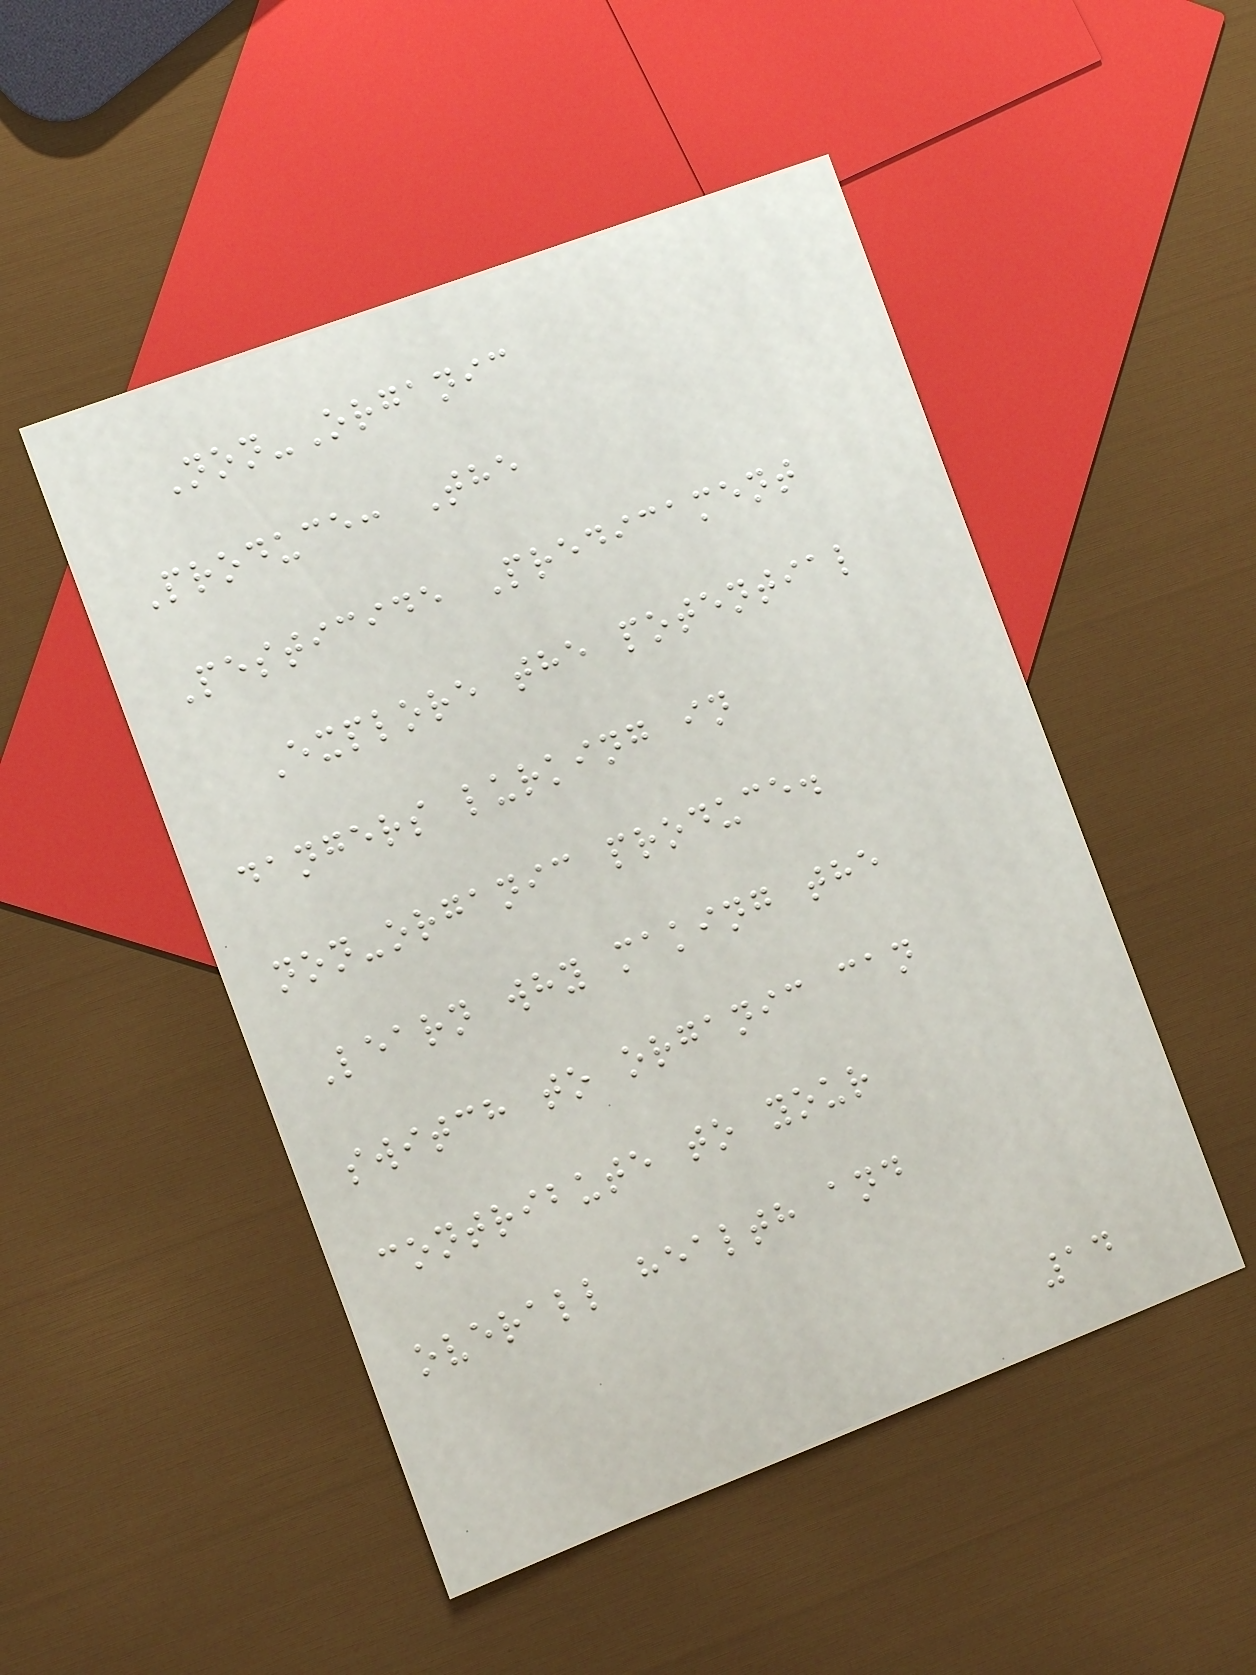Non-Organic
Produce: The
Pesticide Predicament
Explore the potential
dangers lurking in
non-organic produce.
Learn why making the
switch to organic can
contribute to your
overall health and
14
